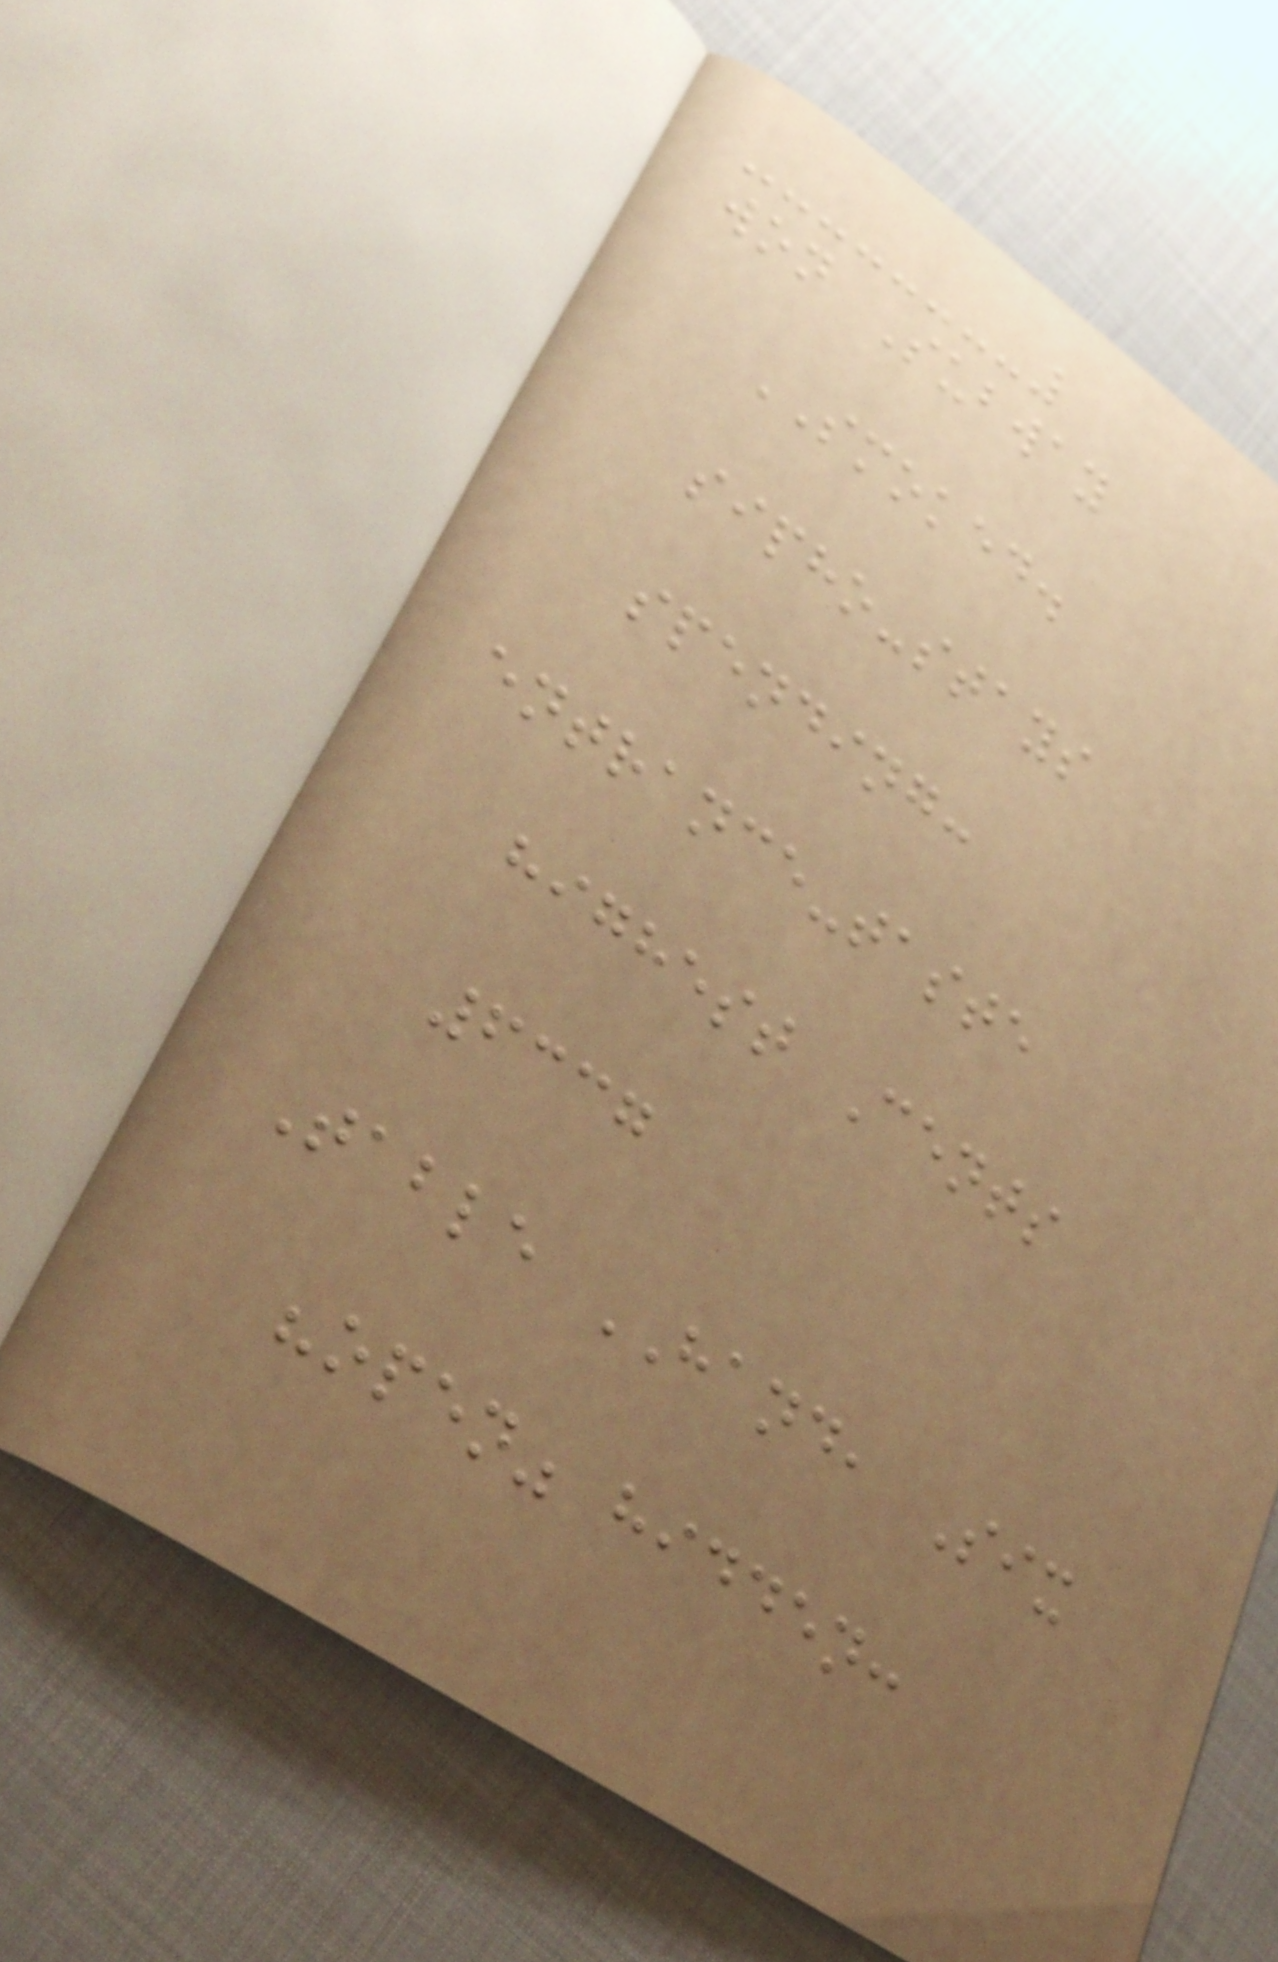won Subway
SMOKED.
sipho-stays
spending:
entrance-taste
highest Cents
6337
Table HAND, Six
"open" hidden:
